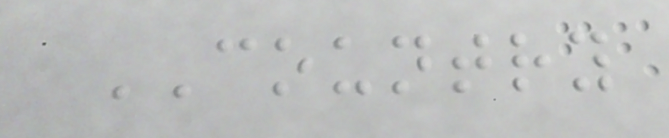COUNTRY
